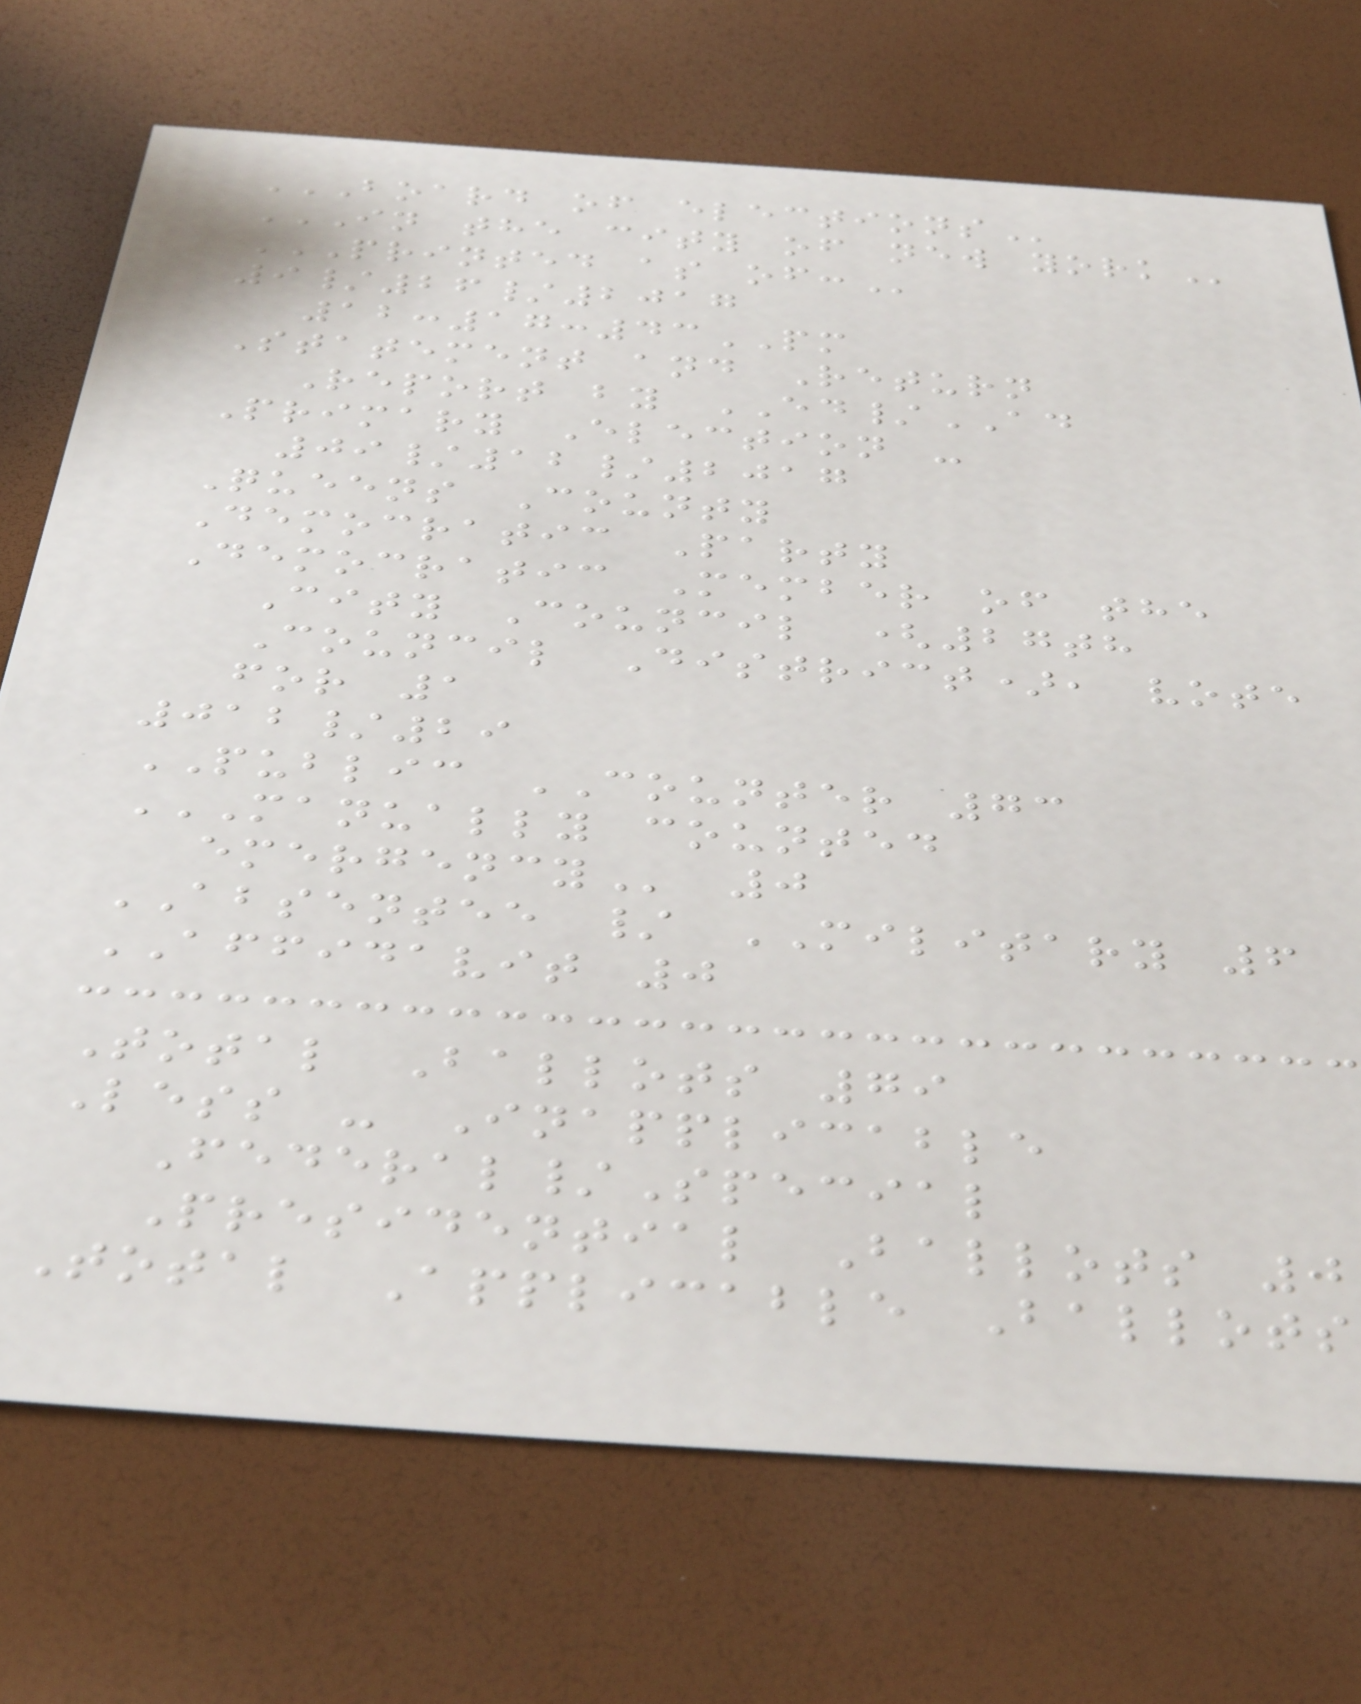BOARD OF ELECTIONS
IN THE CITY OF NEW YORK
PRINTED AS OF:
9/26/2017
12:17:43PM
Statement and Return
Report by ED/AD
Primary Election -
09/12/2017
Queens County
Democratic Party
Democratic Member of the
City Council (27th
Council District), vote
for 1
012/29
PUBLIC COUNTER 73
MANUALLY COUNTED
EMERGENCY 0
ABSENTEE / MILITARY 6
AFFIDAVIT 0
Total Ballots 79
Less - Inapplicable
Federal/Special
Presidential Ballots 0
Total Applicable Ballots
